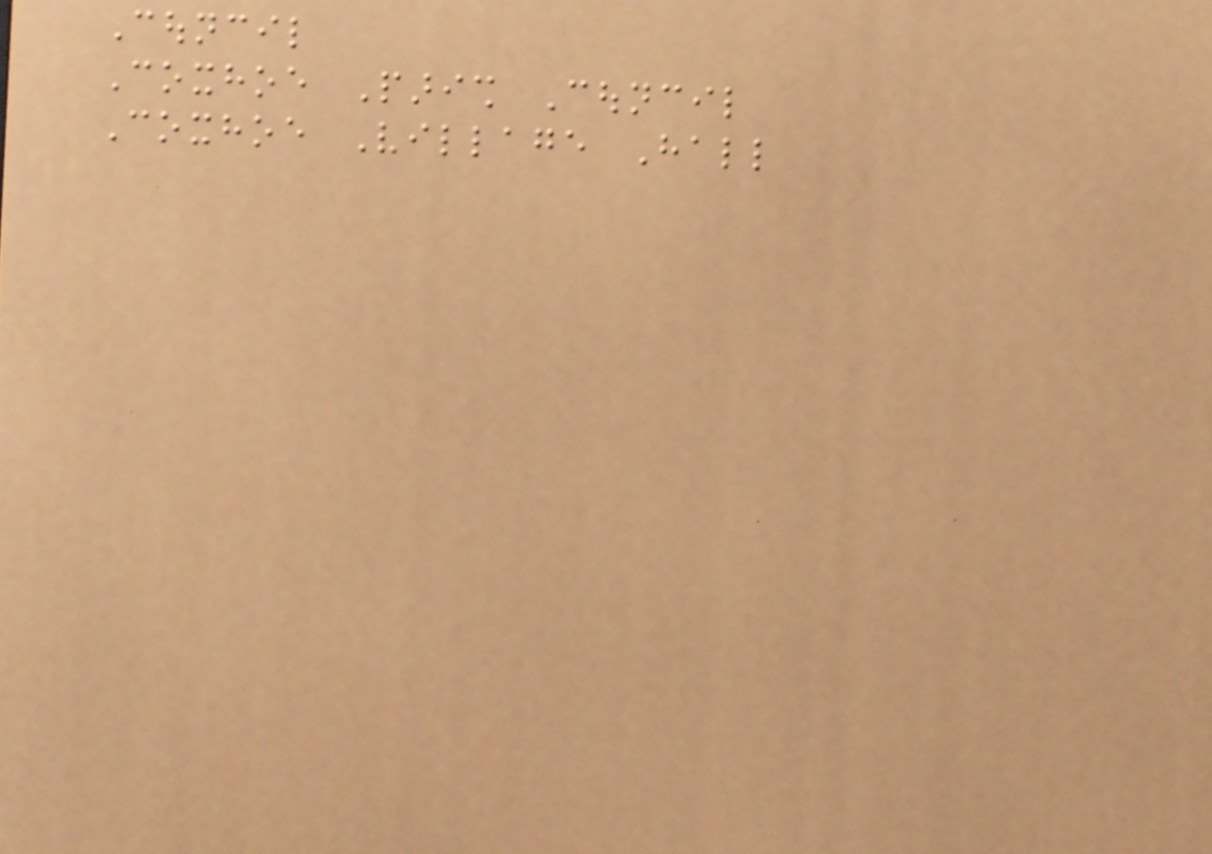Council
Coxhoe Parish Council
Coxhoe Village Hall
